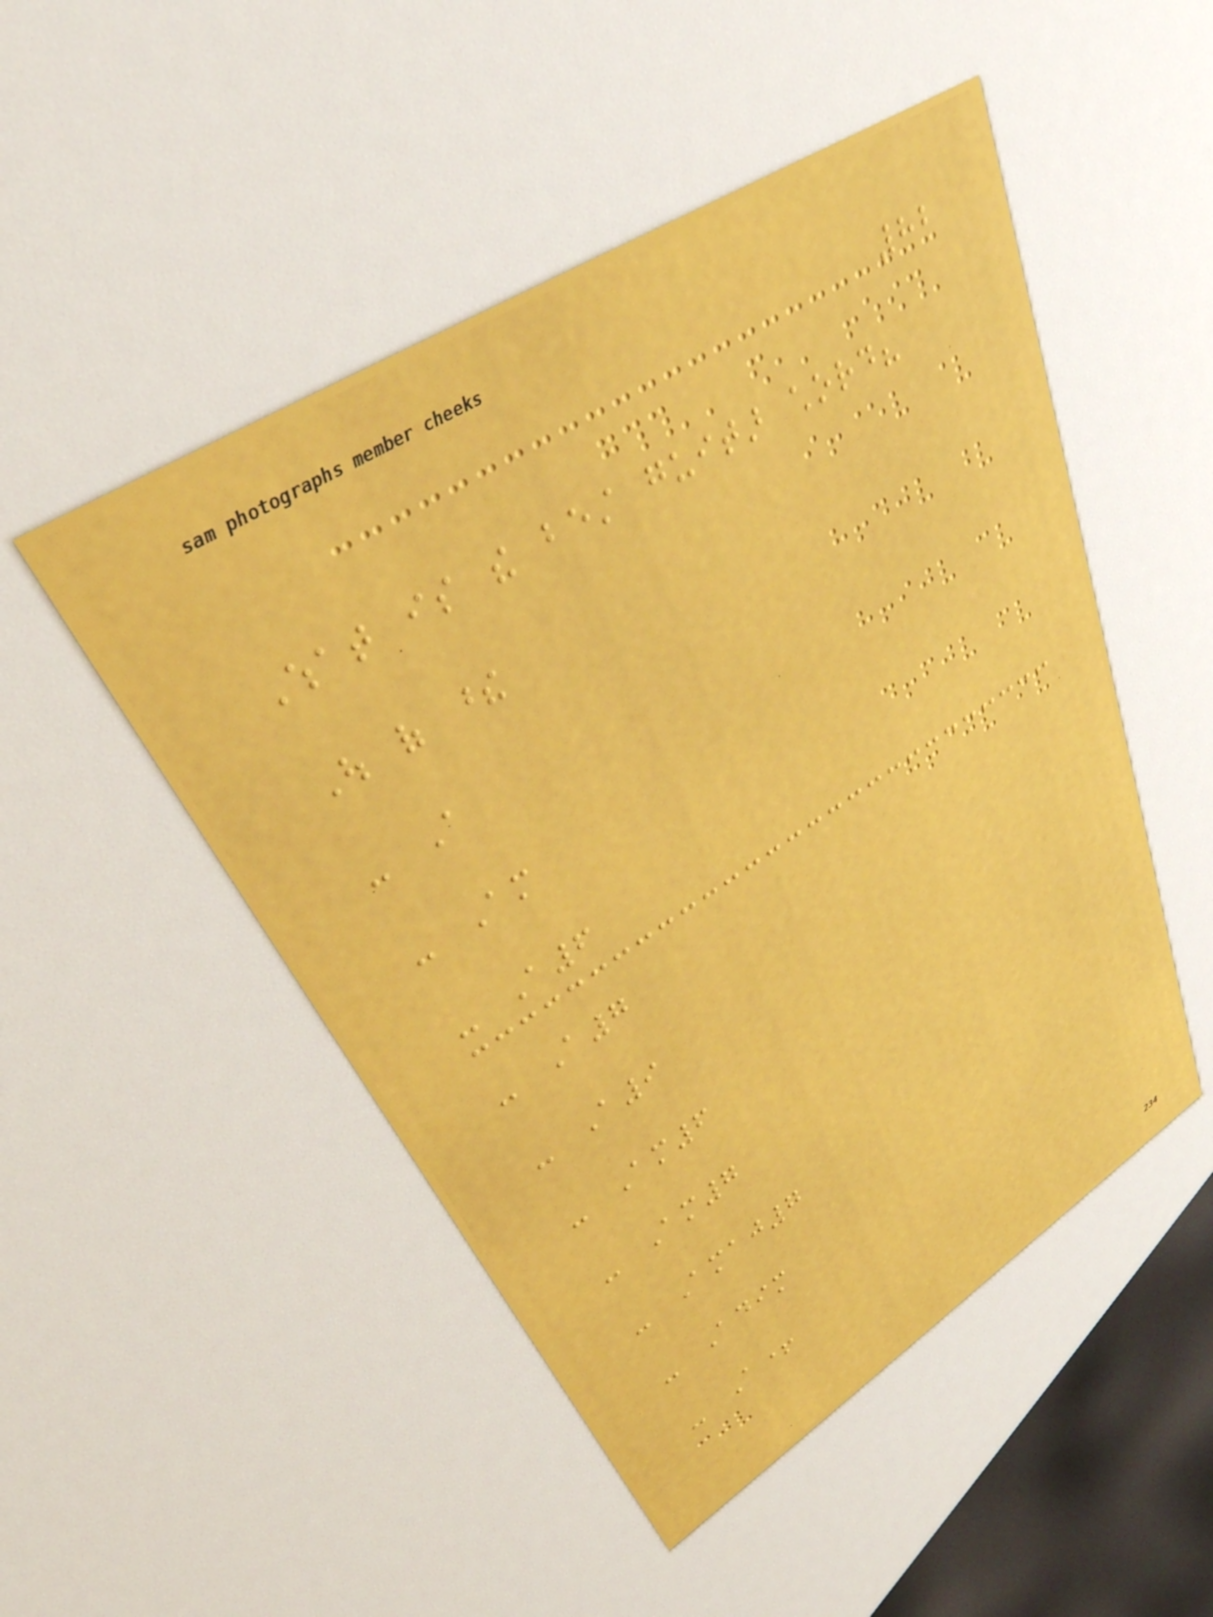82
What is the best guitar chord?
Out of these
- A
- Am
- A6
- A7
- A9
- Am6
- Am7
- Amaj7
- Adim
- A+
